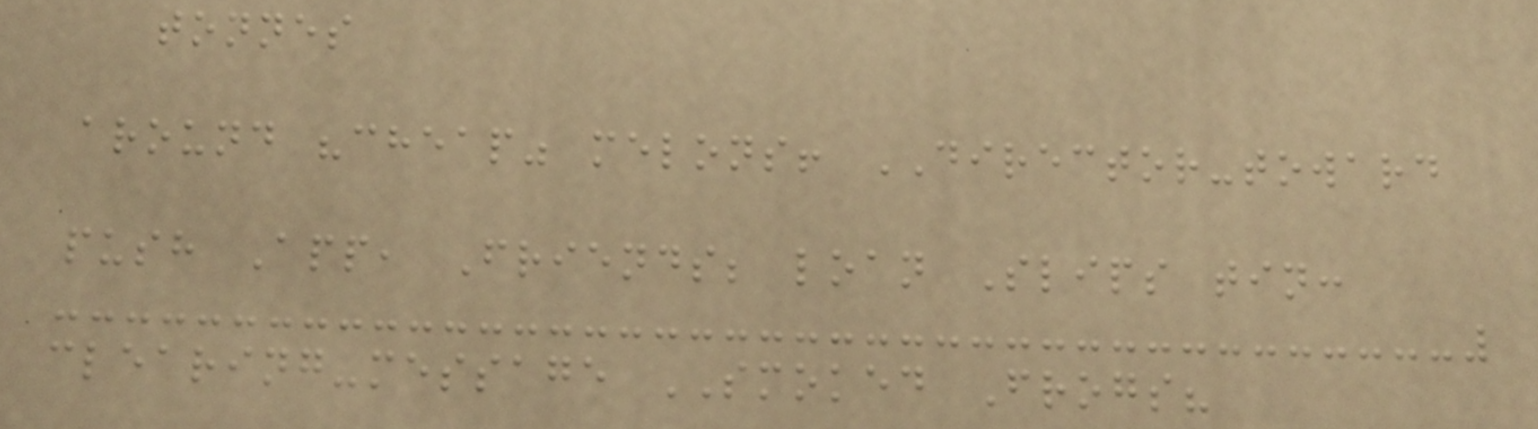tonnes
around "cheap" melons! DIRECTOR-toward
push App, Friends; loan Slips tin:
clearing-message SMOKED Frogs?
